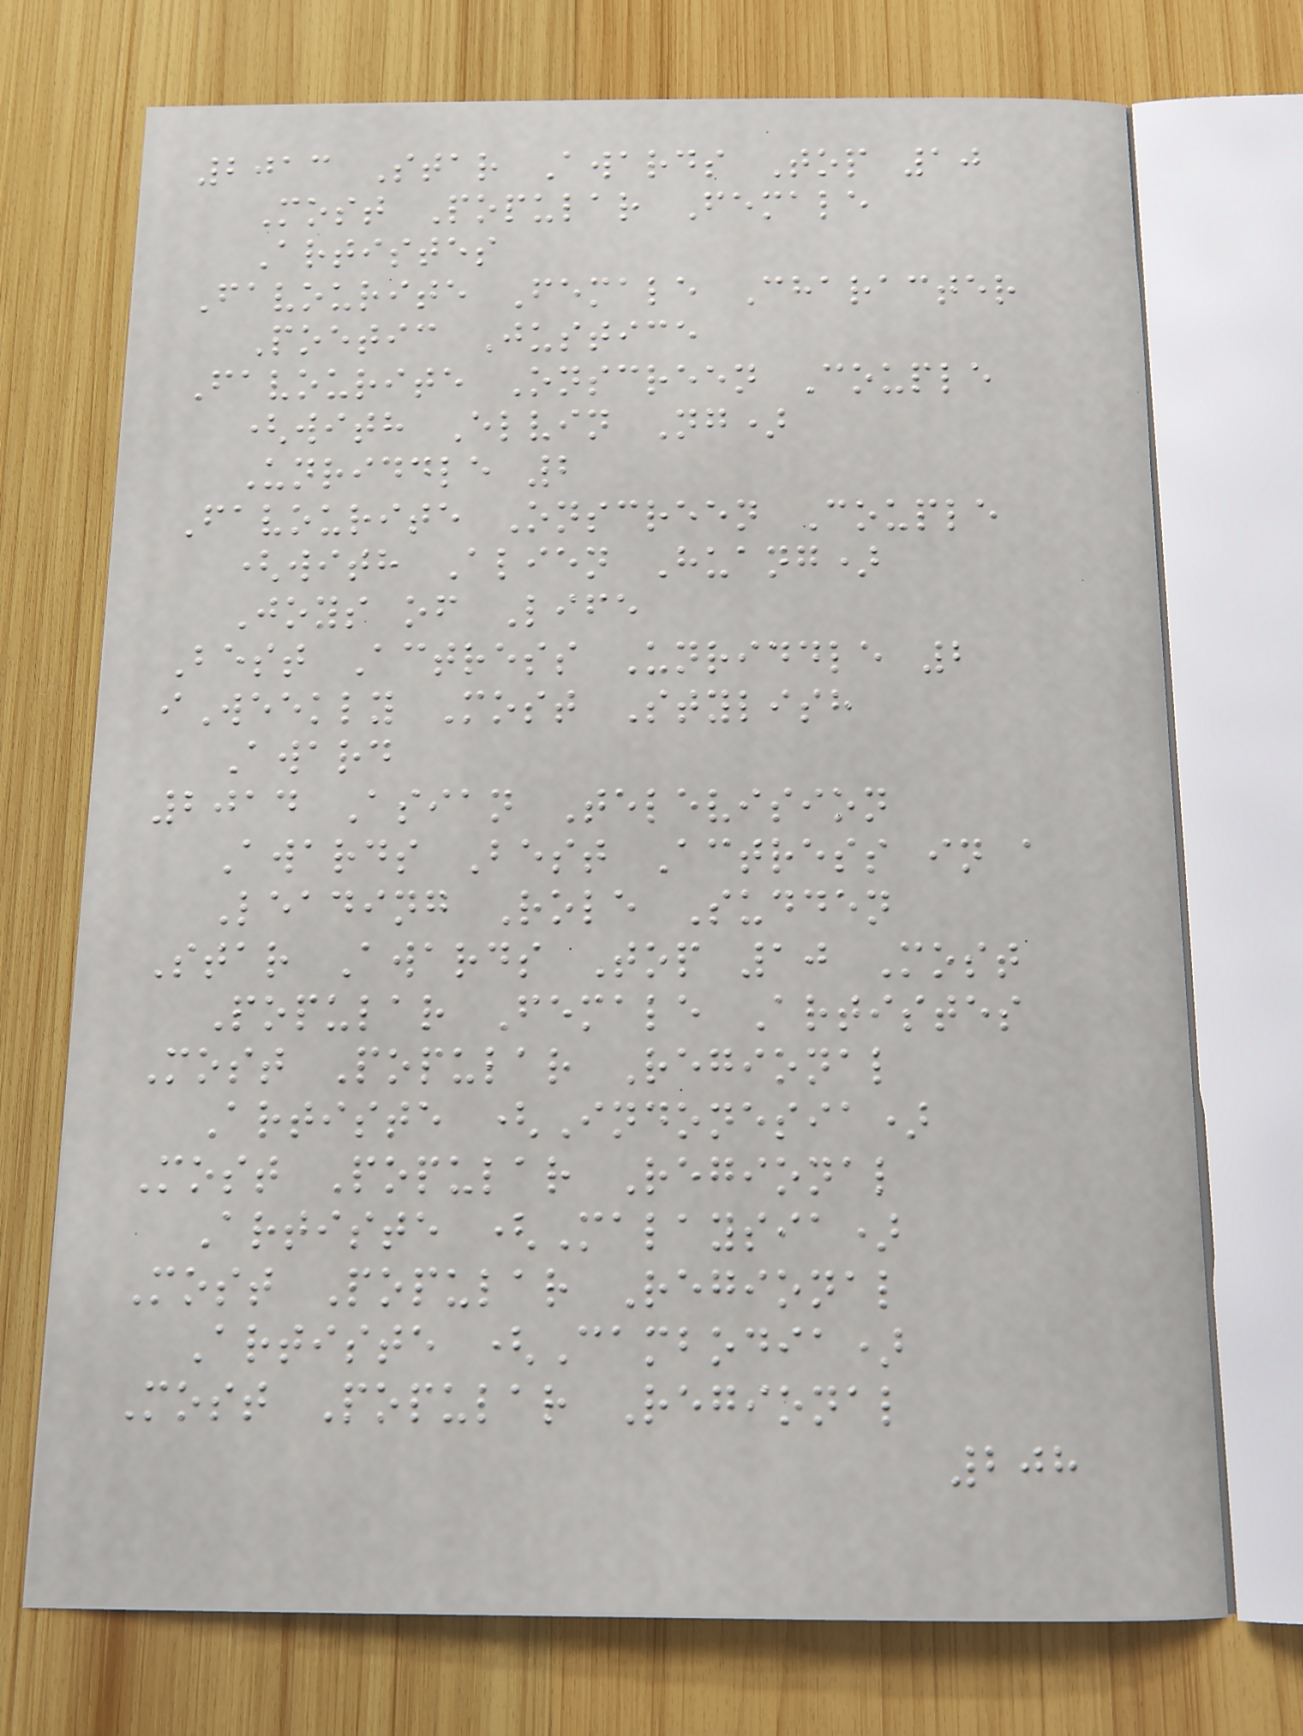2013 Star Awards Top 10
Most Popular Female
Artistes
Favourite Female Character
Poetic Justice
Favourite Onscreen Couple
(with Elvin Ng)
Unriddle 2
Favourite Onscreen Couple
(with Alien Huang)
Joys of Life
Best Actress Unriddle 2
iWeekly Most Stylish
Award
2014 Asian Television
Awards Best Actress in a
Leading Role Sudden
Star Awards Top 10 Most
Popular Female Artistes
Most Popular Regional
Artiste (Indonesia)
Most Popular Regional
Artiste (Malaysia)
Most Popular Regional
Artiste (Cambodia)
Most Popular Regional
208
